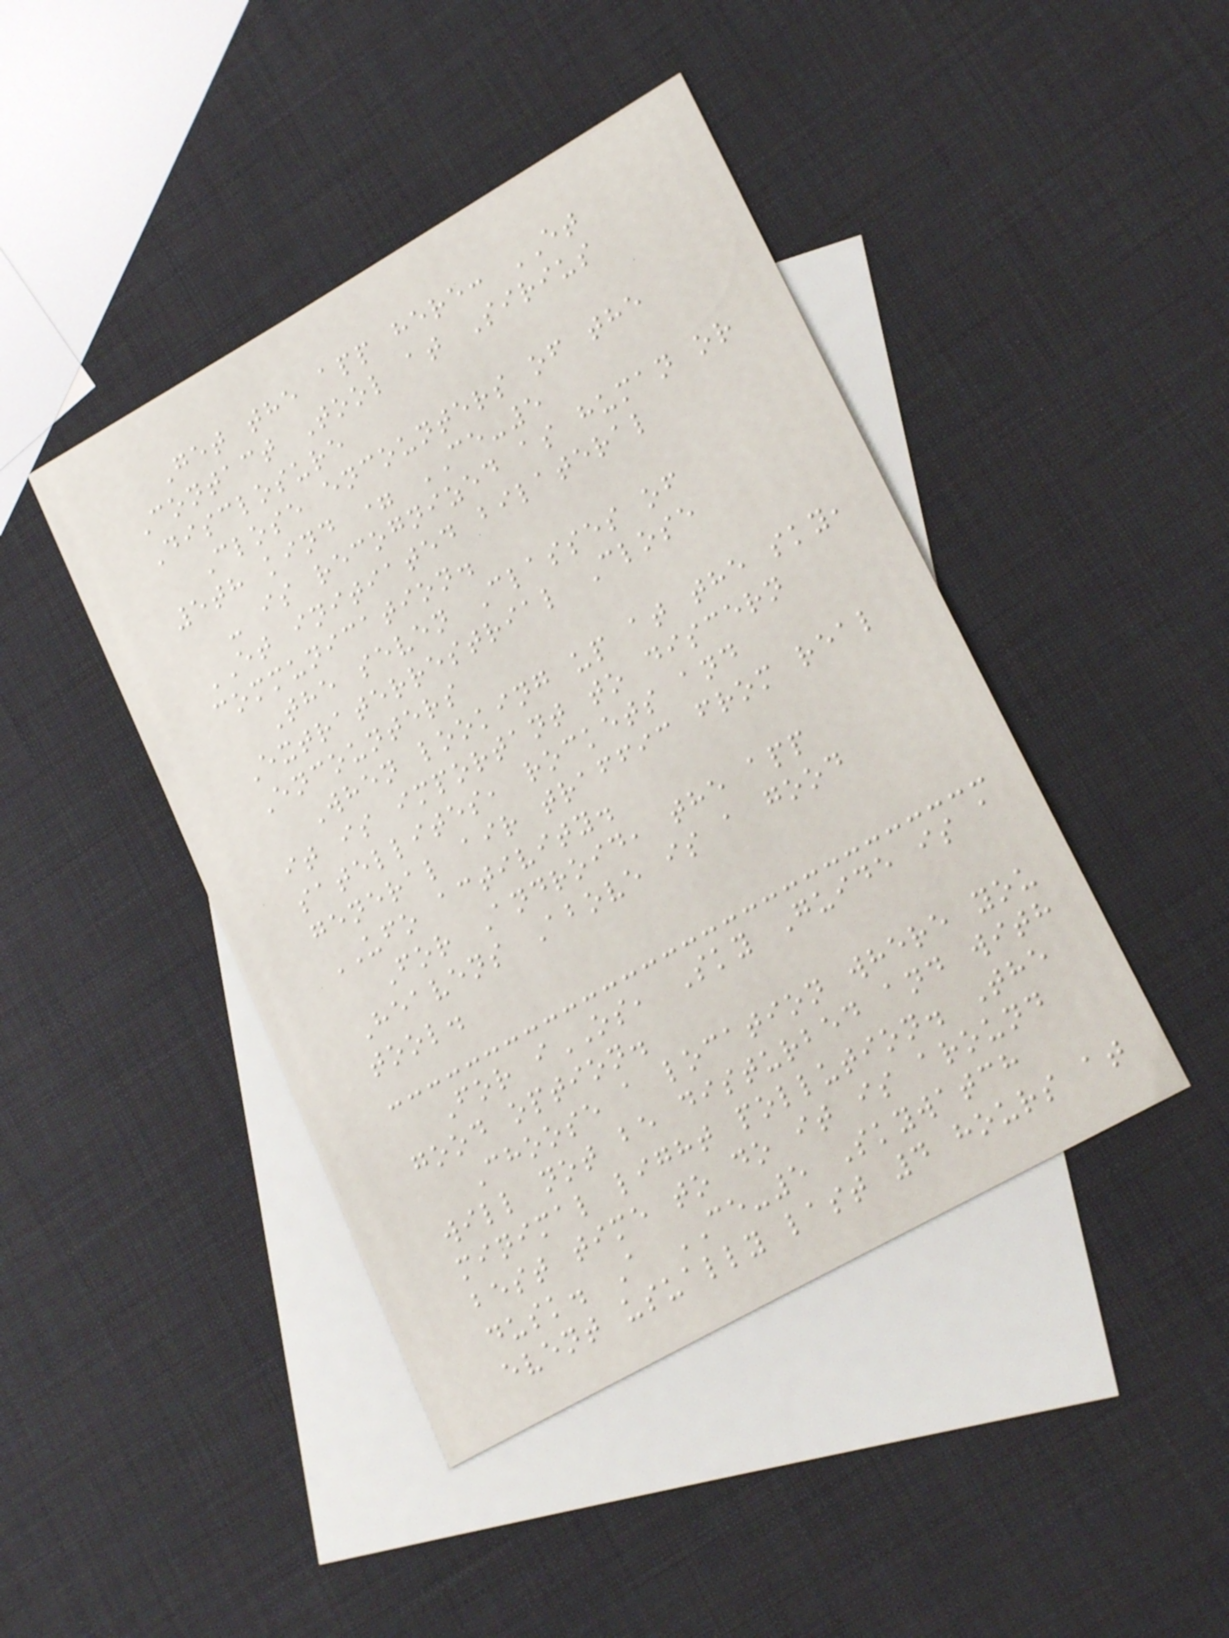Get the app here: ET
Contact Tool at Sirius
Disclosure
Close encounters of the
5th kind = CE-5
- is recognized as human or
ET initiated bilateral
communication.
The seven Classes of
Extraterrestrial Close
Encounters
When looking up at the sky,
it is important to discern
satellites, rockets and
general air traffic from real
UFO activity.
For Android, the app
Heavens Above is a good
tool.
For iOS, Sky Guide is a
good option.
Choose a location where you
will not be disturbed and with
minimal light pollution. The
best time to do it is around
dusk. A CE-5 Skywatch
event usually last 4 hours at
